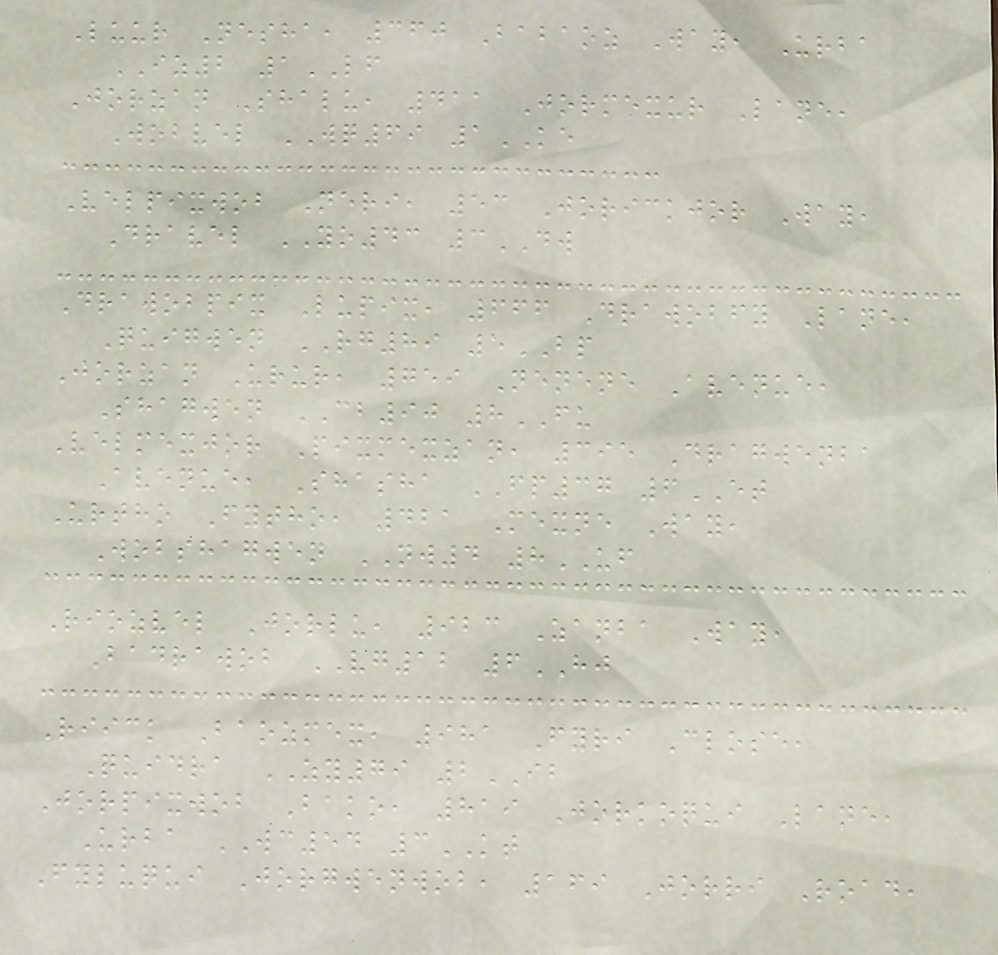Luur Nesha, 360 Babaoz Way, Urba
IZ2 1LF
Jorzan Shalu, 411 Jormexur Lane,
Wobvel WQ69 1KE
Velpixwob Neri, 53 Jorickjor Way,
Dravel YO43 3DW
Drawobpix Lupix, 666 Drawobfy Lane,
Quigwen RG89 5BP
Jorzan Urur, 759 Nenene Avenue,
Shagwen CB90 8FU
Velmexjor Pixmexzan, 395 Dragwenba
Avenue, Shasha FP37 6ET
Urtho Fytho, 421 Mexne Way,
Wobshagwen NW4 8UF
Riozvel Jorlu, 923 Zanba Way,
Badrawob VG12 6HJ
Riick Baozmex, 981 Fyri Close,
Quidra ZY79 2IB
Jorpixwob Bako, 819 Jorkoqui Lane,
Urba WC54 3KT
Fyluqui Jorgwenwob, 169 Jorri Road,
